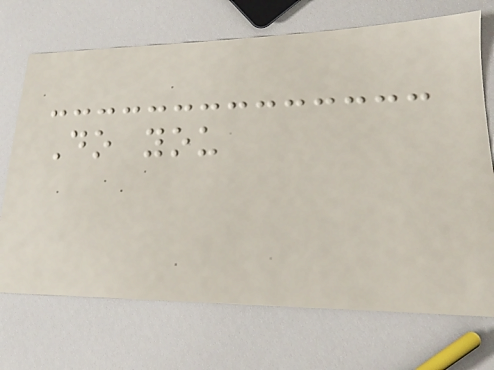Do you
